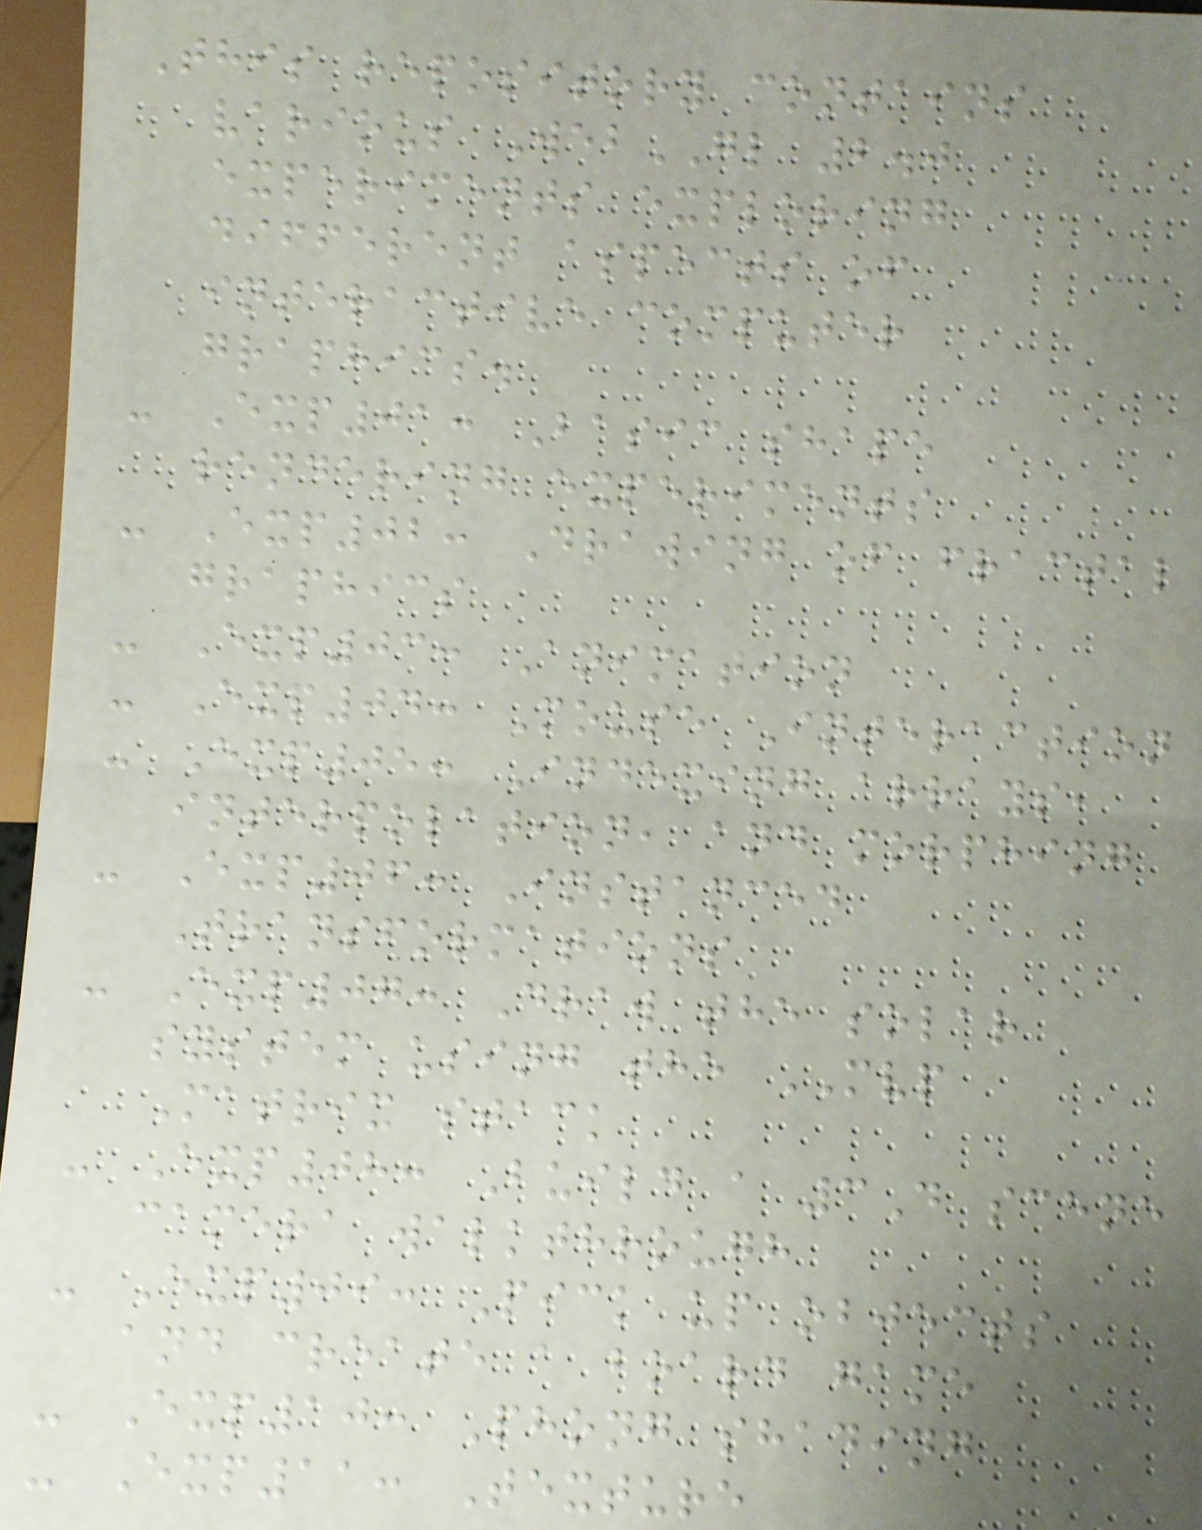This repository contains
various WebGL 2.0
experiments exploring
different aspects of
interactive computer
graphics.
- Exp01: Basic shape
rendering experiments
- Exp02: Drawing of fractal
graphics
- Exp03: Animation
- Exp04: Mouse Interaction
- Exp05: Indexing arrays,
interpolation, and morphing
- Exp06: Instanced
Transformations
- Exp07: Draw the solar
system using the MVP
Matrix stack
- Exp08: Build a 3D scene
camera walkthrough
- Exp09: Pick up objects
and create a board game
- Exp10: Phong shading
- Exp11: Texture
